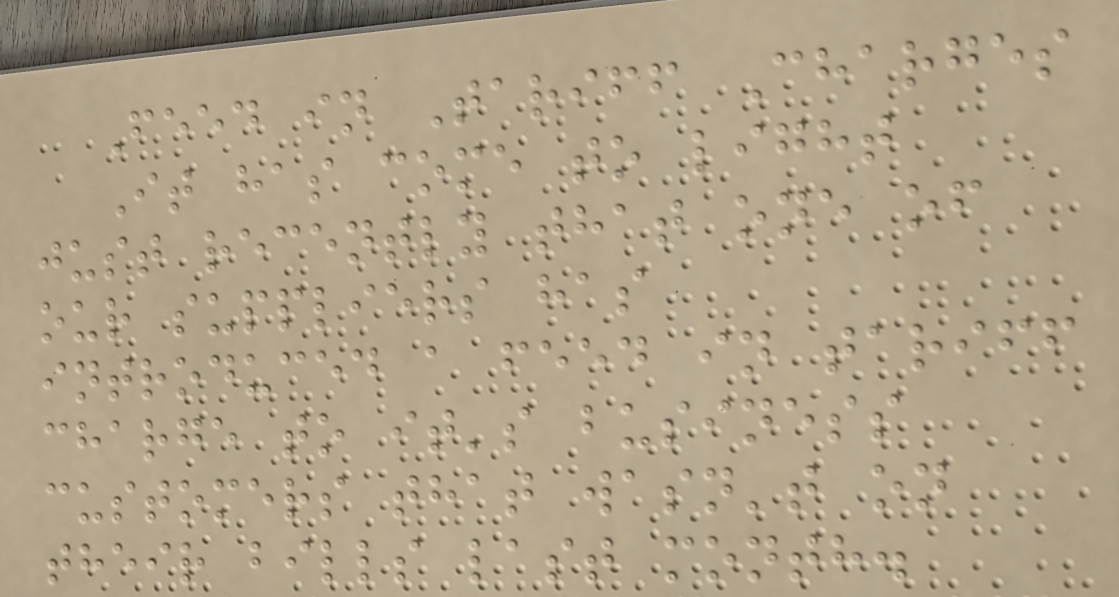Feed in Tariff Charges
It has come to light
just recently that one of
our suppliers has
introduced a feed in tariff
charge to it's business
customers that wasn't on
their bills last month.
